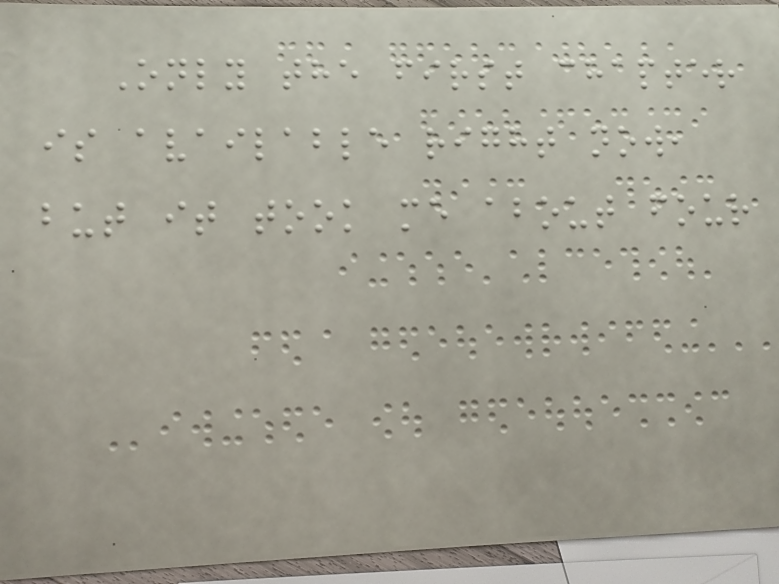Only the first chapter
is available right now,
but it took me about four
